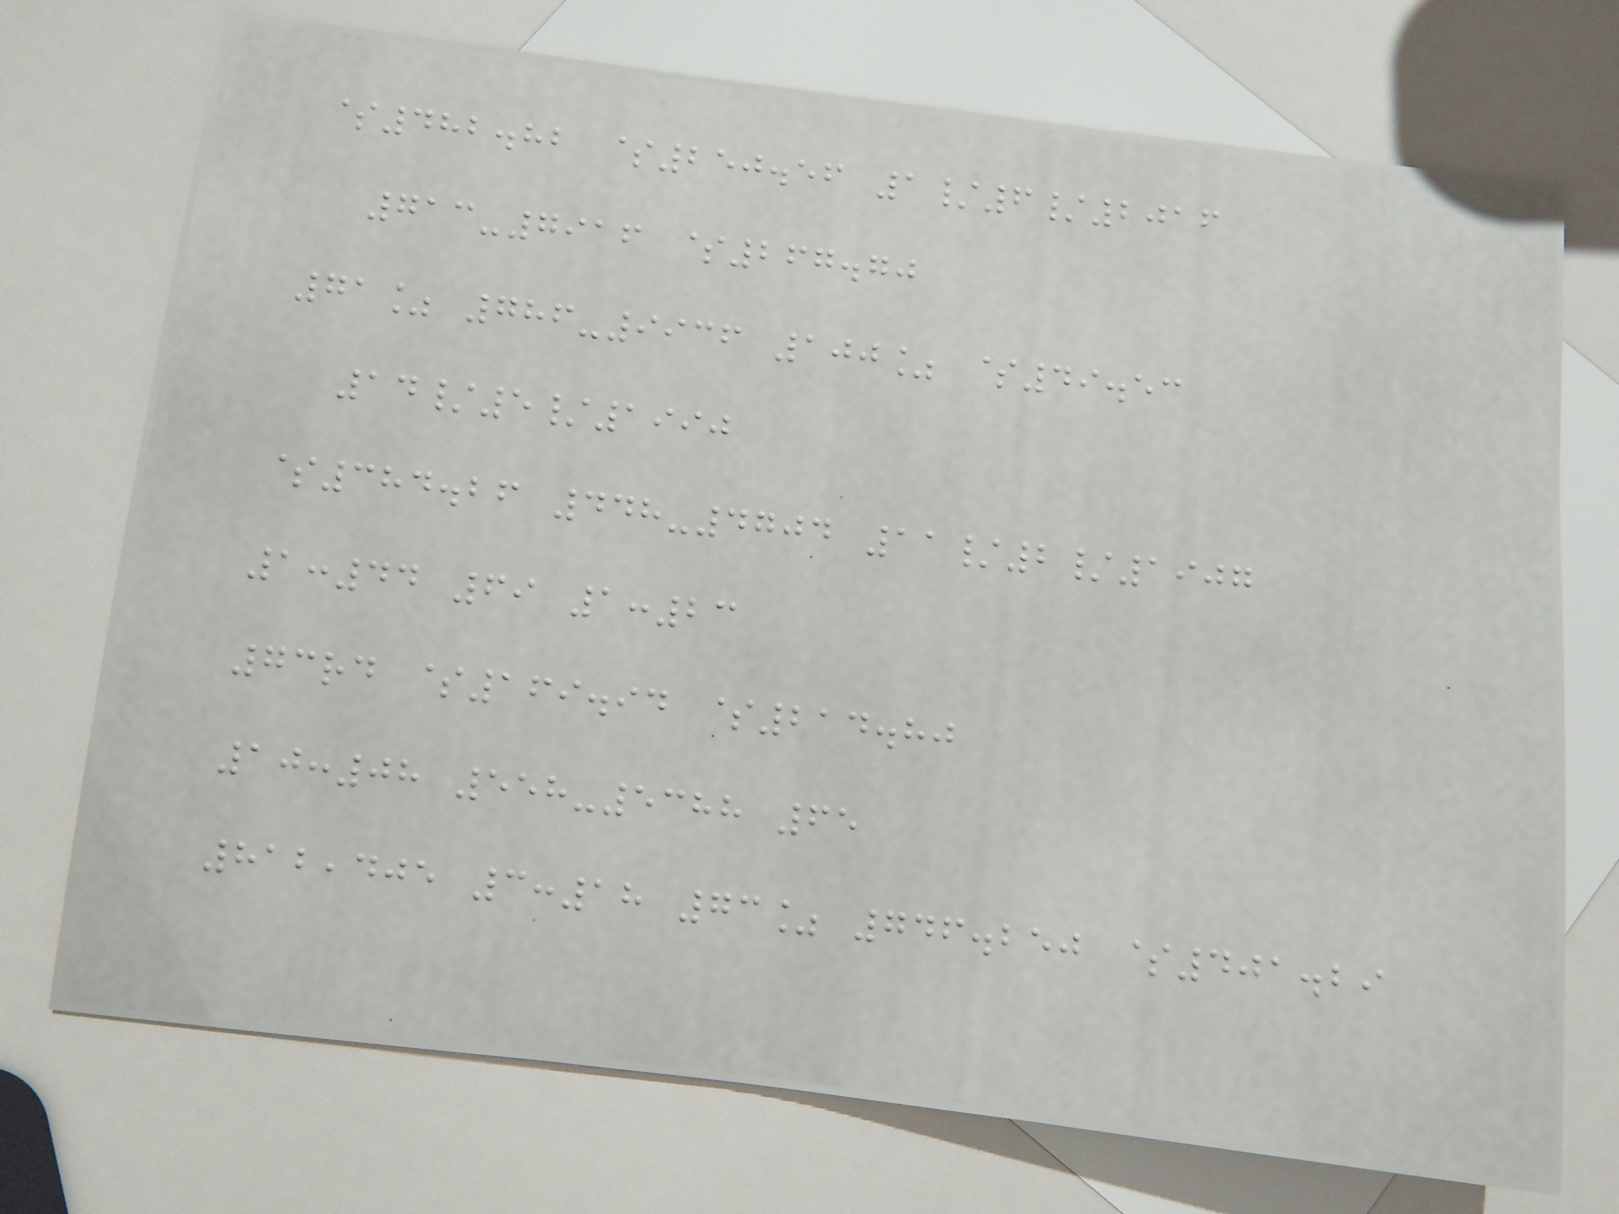$482.82 $250.56 1/6/2016
713-7916 $267.70
71% 786-9936 100% $49.53
14/5/1990
$384.26 448-4704 11/2/1907
1:44 69 1:23
73rd $169.94 $214.80
10:08 558-5388 65
812,405 3:18 73% 746.250 $401.29
